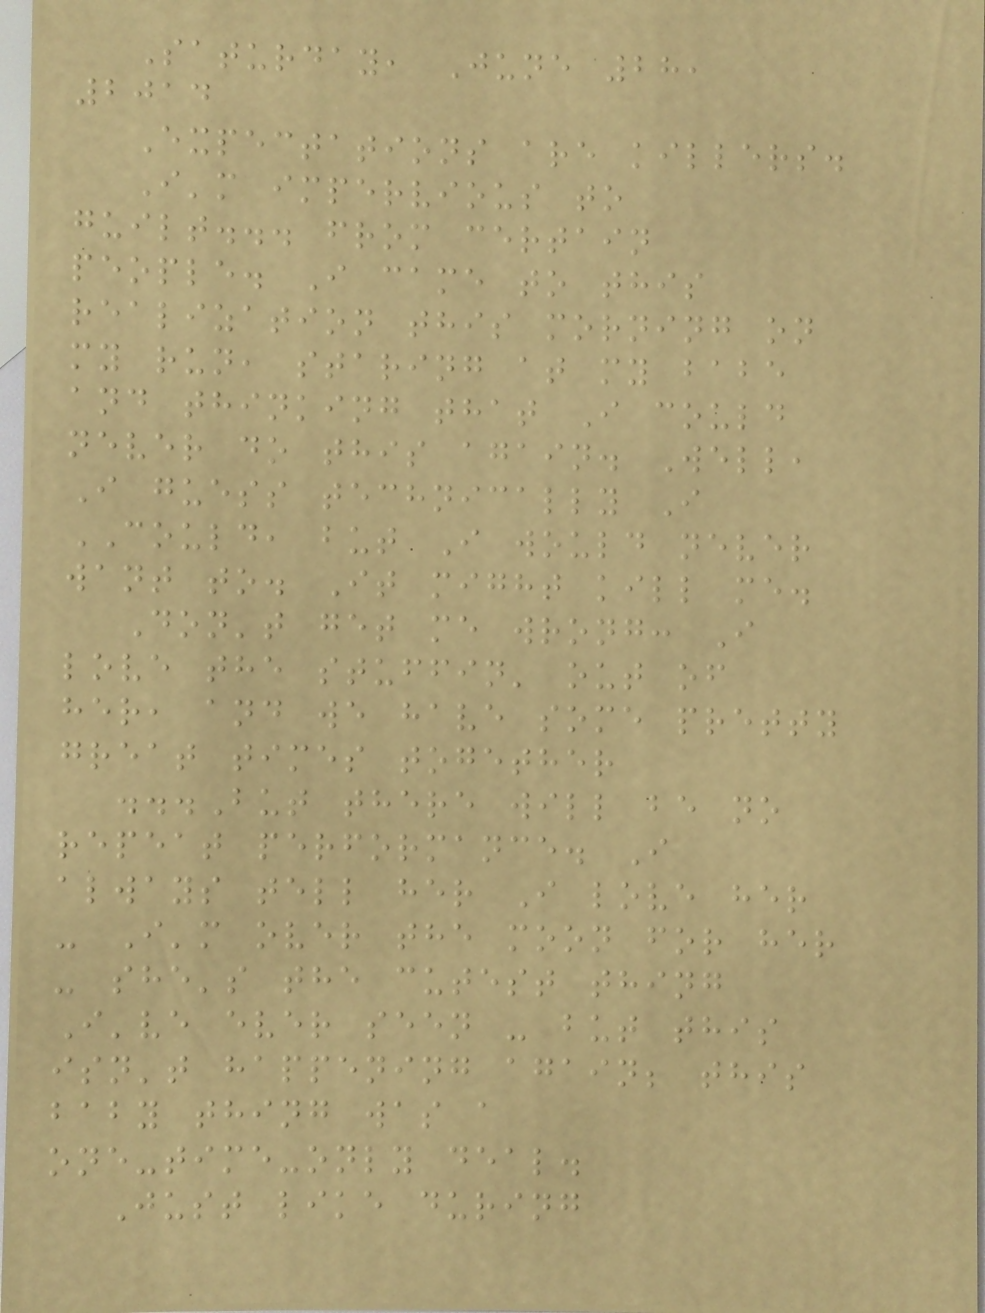Saturday, June 28,
2014
Expectations are killers.
I'm impervious to
guilt... from certain
people. I came to this
realization this morning on
my run, staring at my babe
and thinking that I could
never do this again. Well,
I guess technically I
COULD, but I would never
want to. It might kill me.
Don't get me wrong: I
love the stuffin' out of
her, and we have some pretty
great times together
...But there will be no
repeat performance. I
always tell her I love her
- I'm over the moon for her
- she's the cutest thing
I've ever seen - but this
isn't happening again; this
baby thing was a
one-time-only deal.
Just like during
